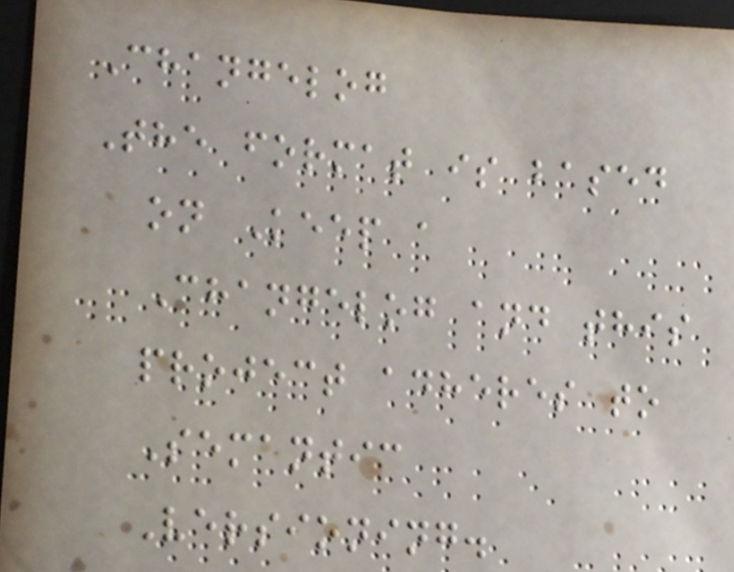Changelog
The format is based
on Keep a
Changelog and this
project adheres to
Semantic
Versioning.
